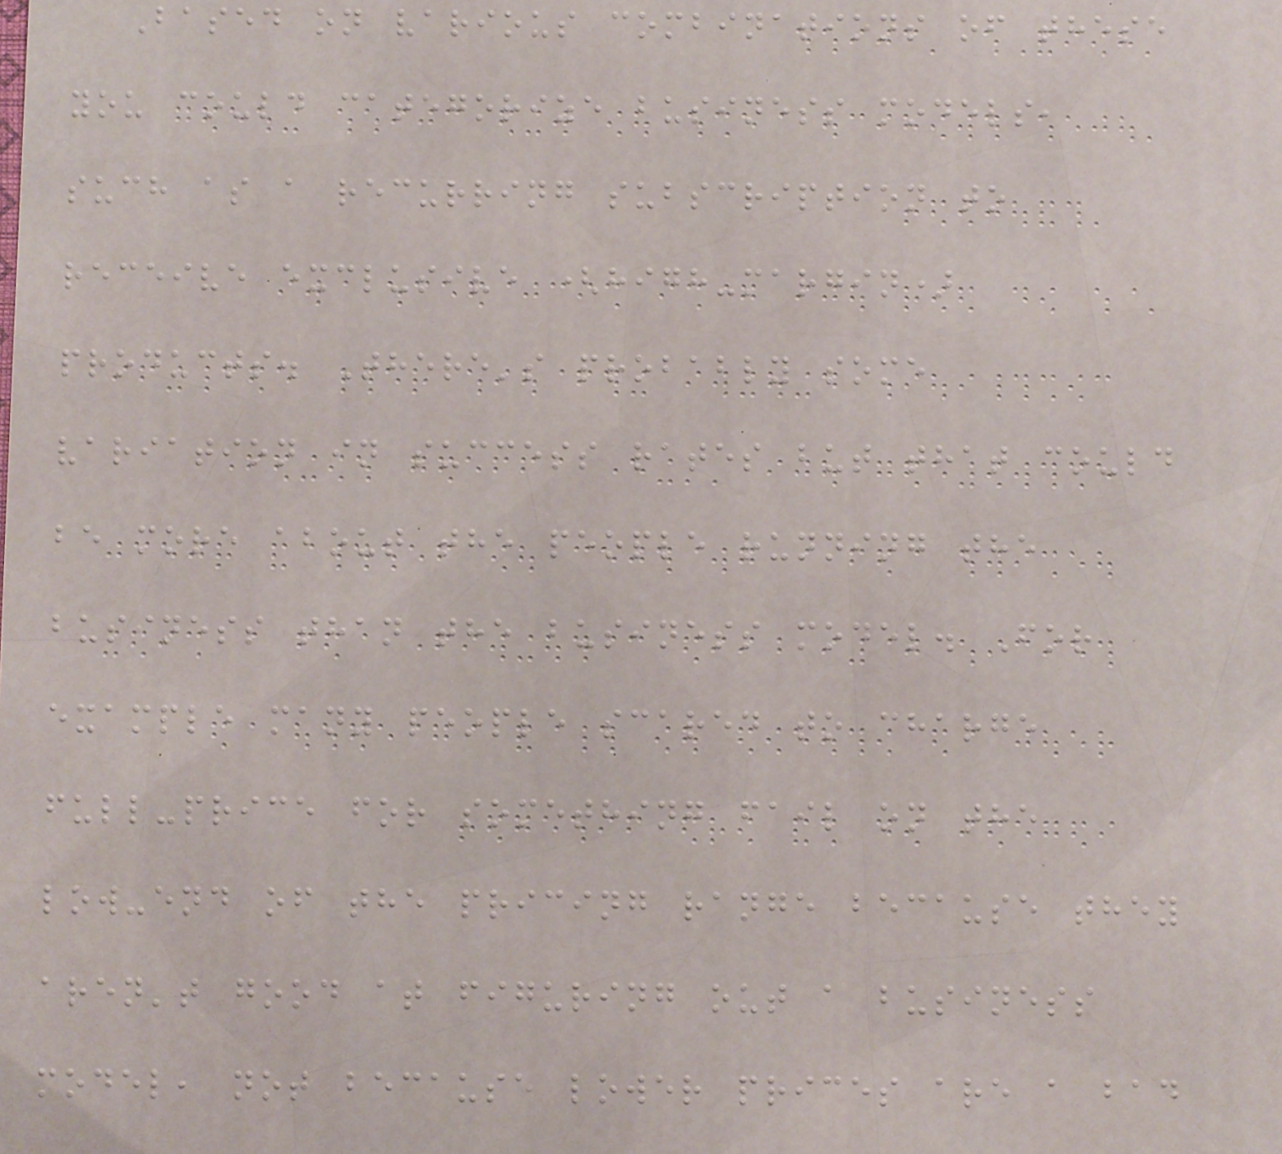Based on various combinations of these
you could categorize business models,
such as a recurring subscription to
receive exclusive (high-margin)
products. There's probably some
variation in success rates but that could
be more about the people running the
business than the business model. For
example many people scared to charge
full-price for something fail on the
low-end of the pricing range because they
aren't good at figuring out a business
model, not because lower prices are a bad
